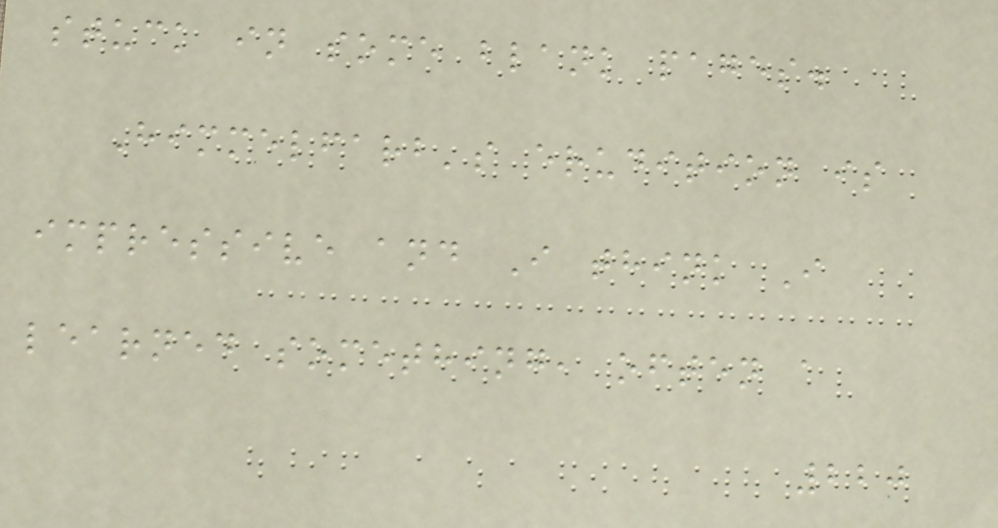stuck in some blank pages.
Himmelfarb's erudition is
impressive and I think I
learned something, often a
220
